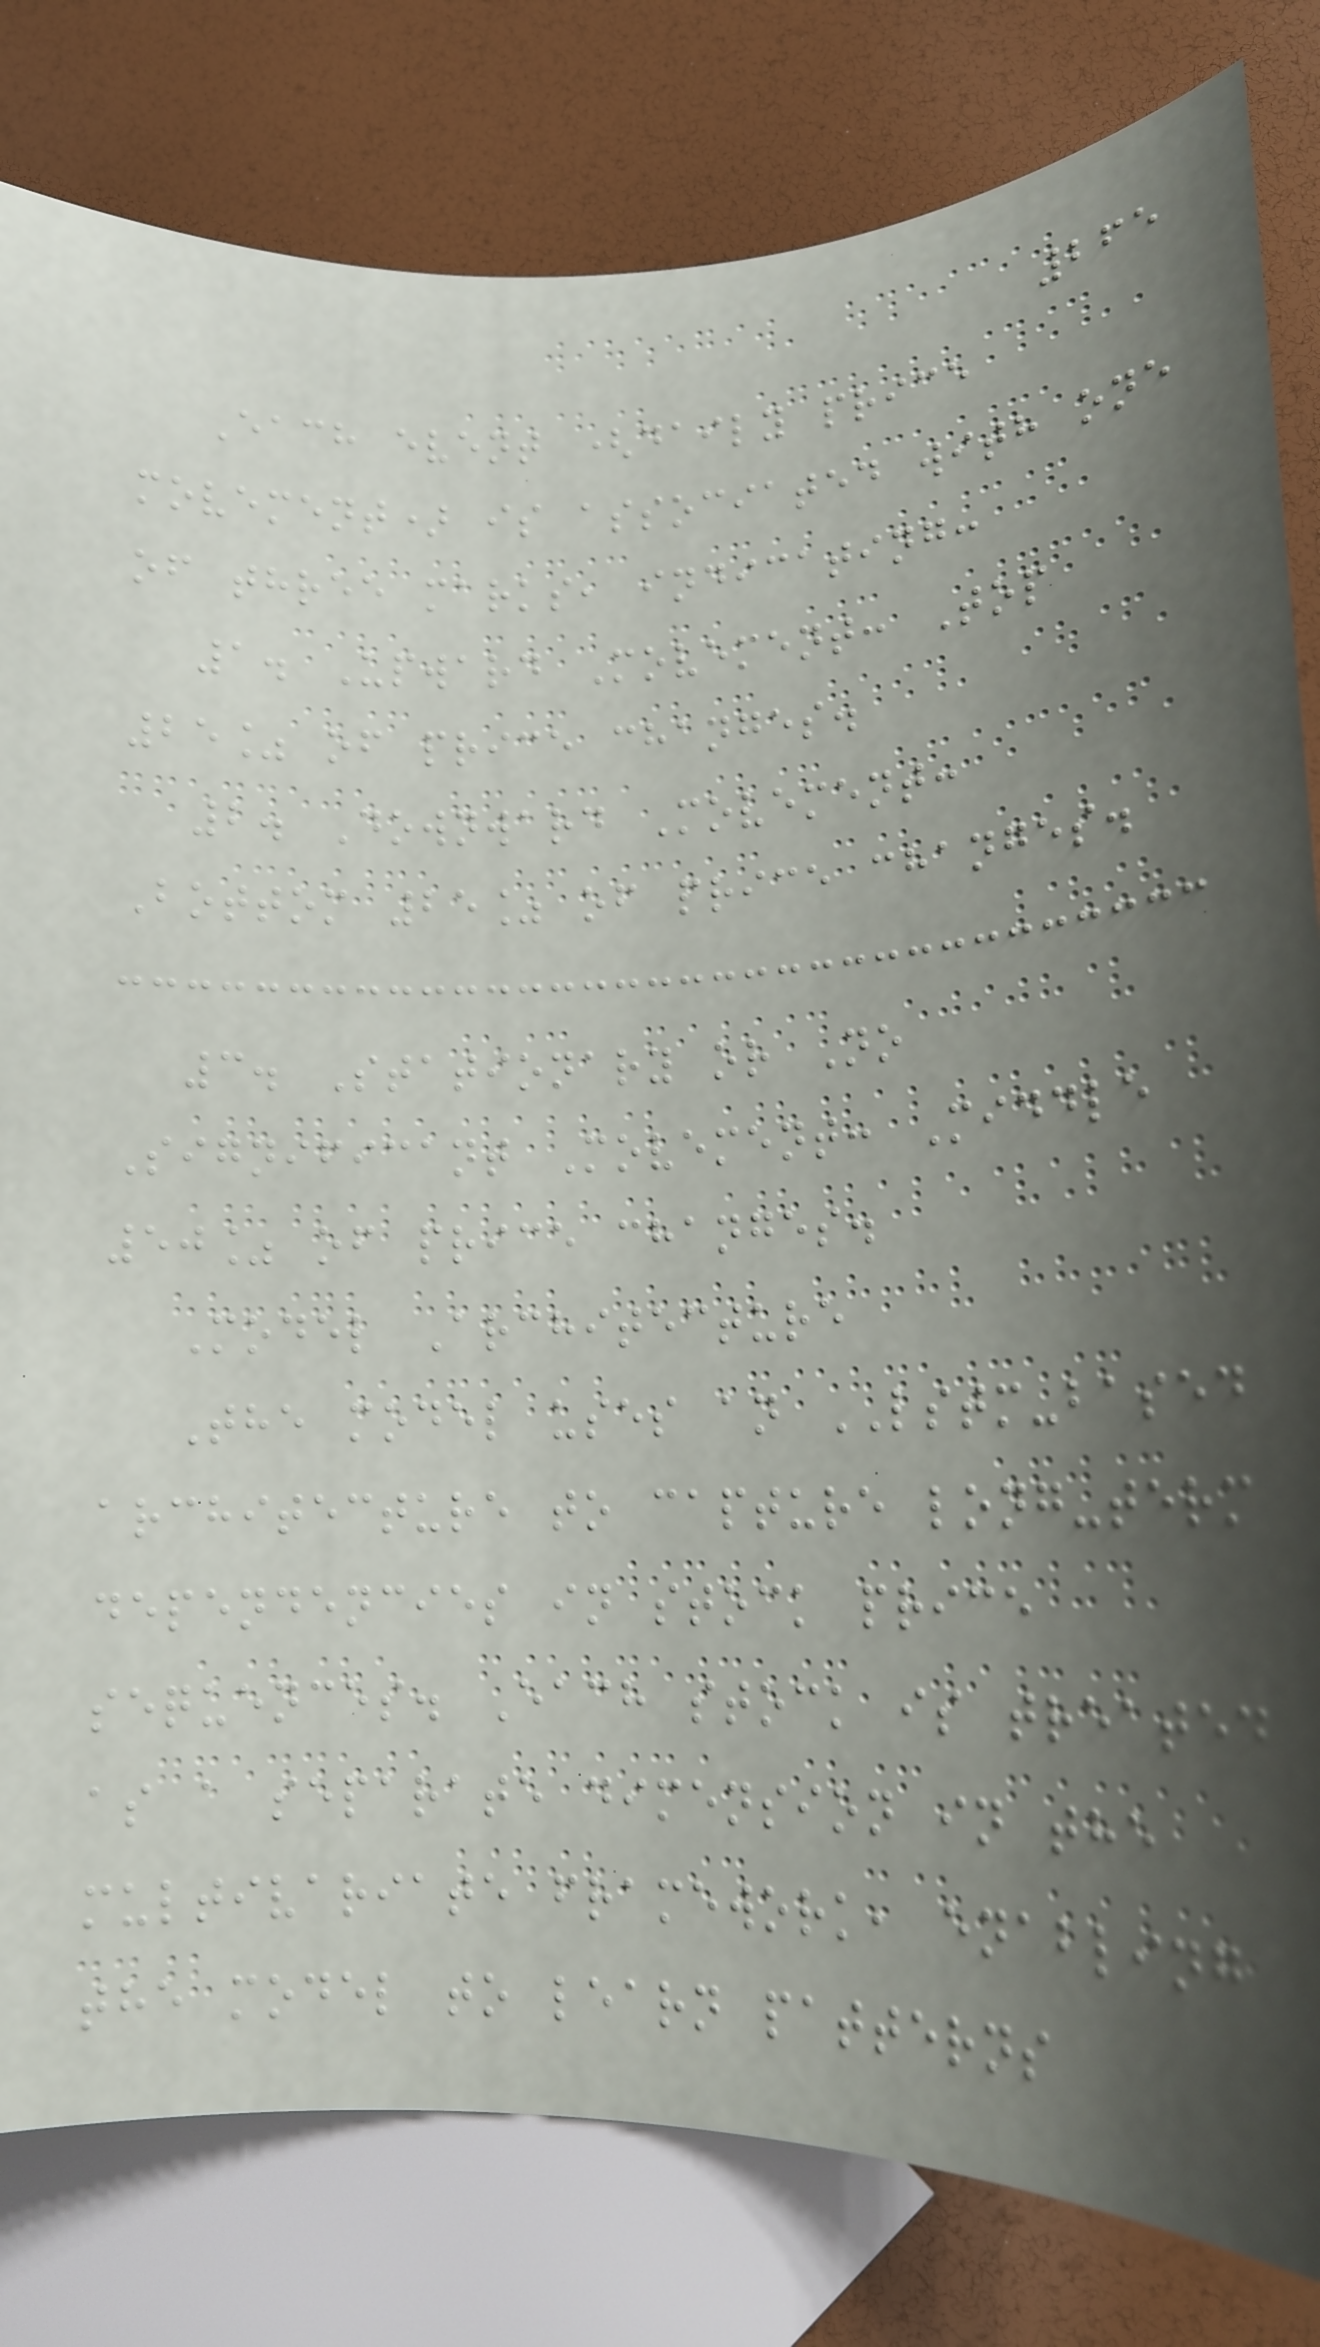265
Each event (daily price
movement) is associated with one
of three marks, indicating:
1. Upward Movement: Top
25% of price changes.
2. Downward Movement:
Bottom 25% of price changes.
3. Stationary or No
Significant Movement: Middle
50% of price changes.
Model Architecture
The model uses an LSTM-based
architecture to capture long-term
dependencies in stock price
sequences. Each stock is treated
as a separate dimension in the
multivariate framework, enabling
the model to learn patterns
